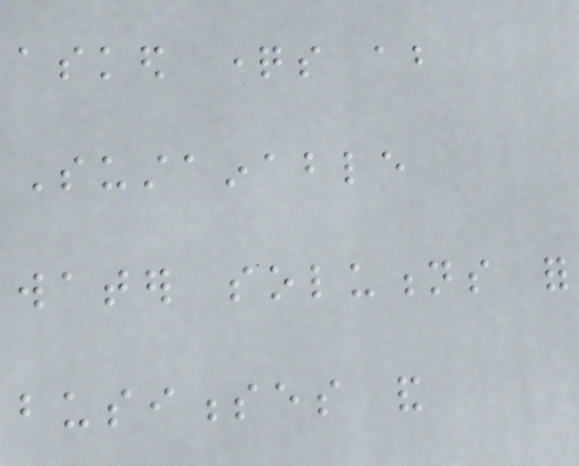asked questions about
Sustainable
water solutions for
businesses and
